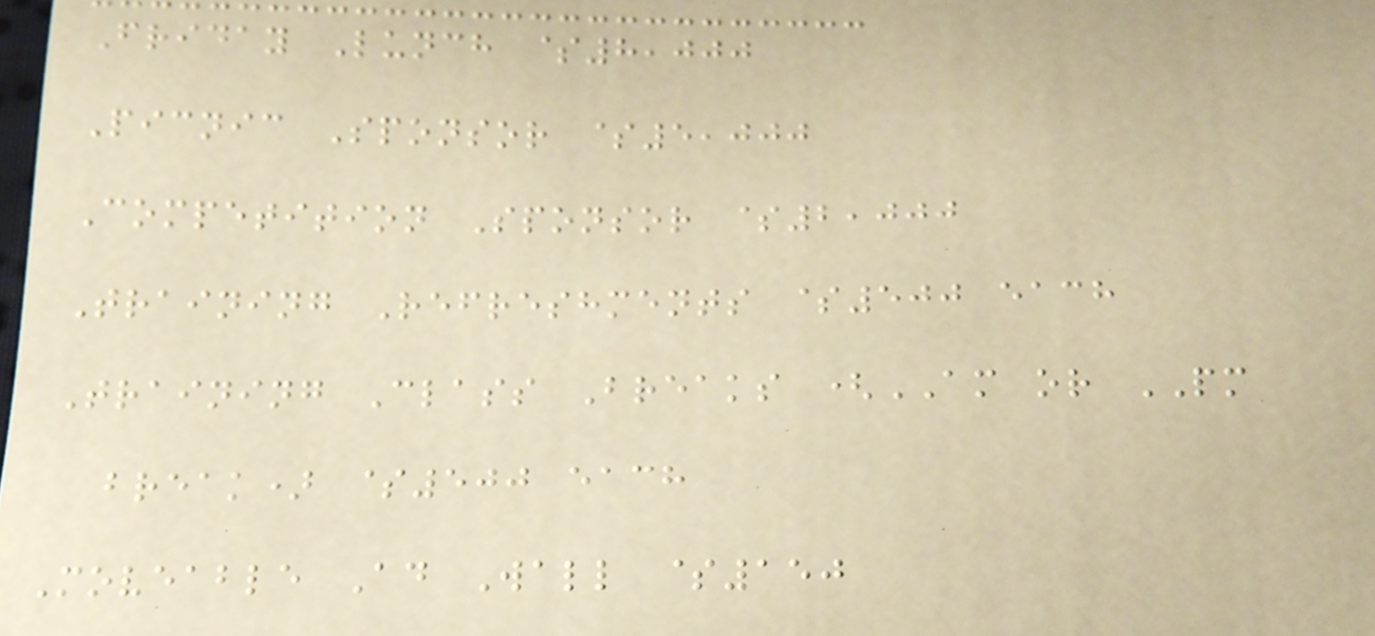Friday Lunch $8,000
Picnic Sponsor $5,000
Competition Sponsor $2,000
Training Refreshments $500 each
Training Class Breaks (AM or PM
break) $500 each
Moveable Ad Wall $150
